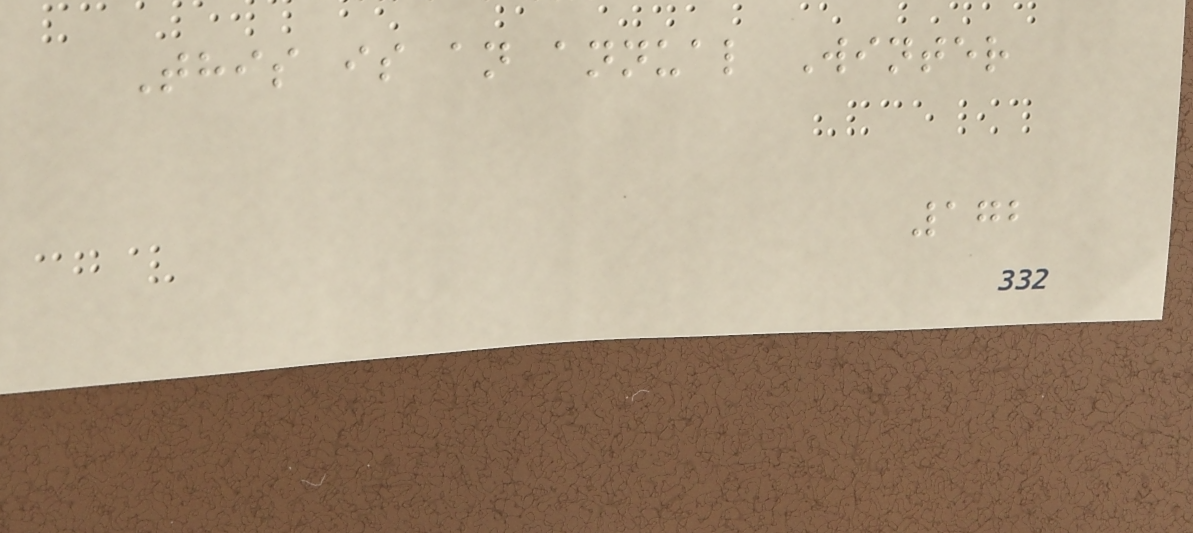This is an annual Winter
172
